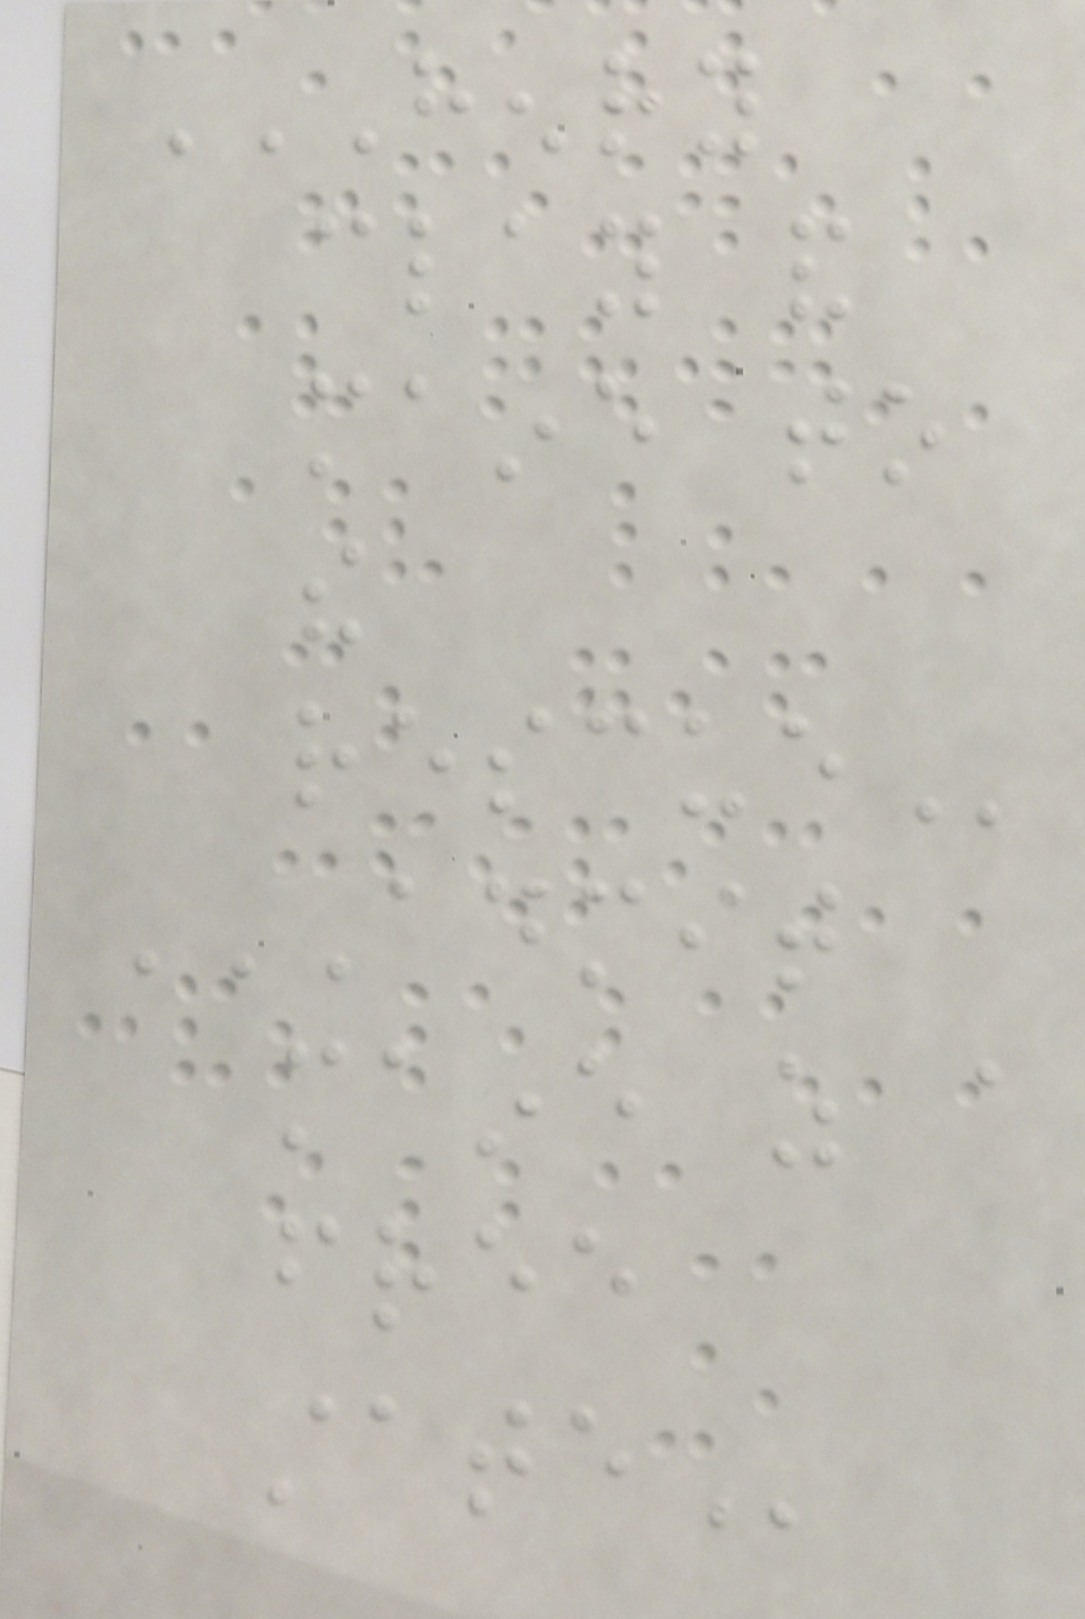HENRY
CLAY AND
MAINE TO
THE
RESCUE
ADMIT
MAINE AS A
FREE
STATE
